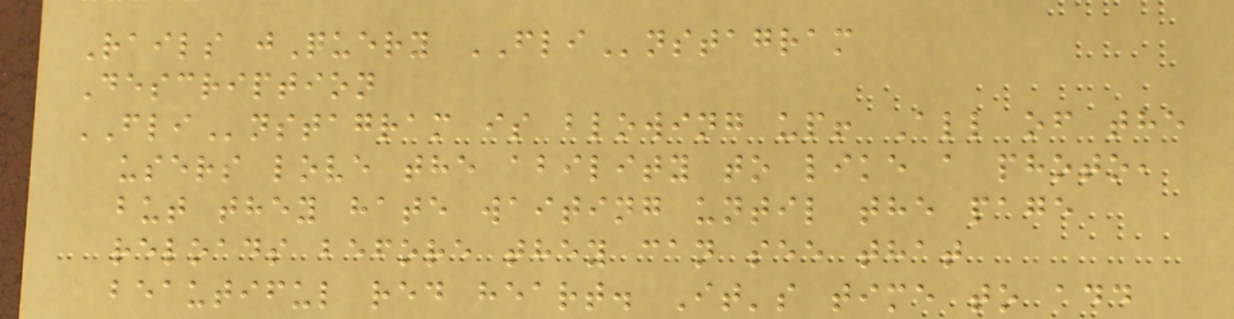Rails jQuery FLInstagram
Description
FLInstagram is blowing up! All of the
users love the ability to like a photo,
but they hate waiting until the page
reloads before they can see that
beautiful red heart. It's time to add
